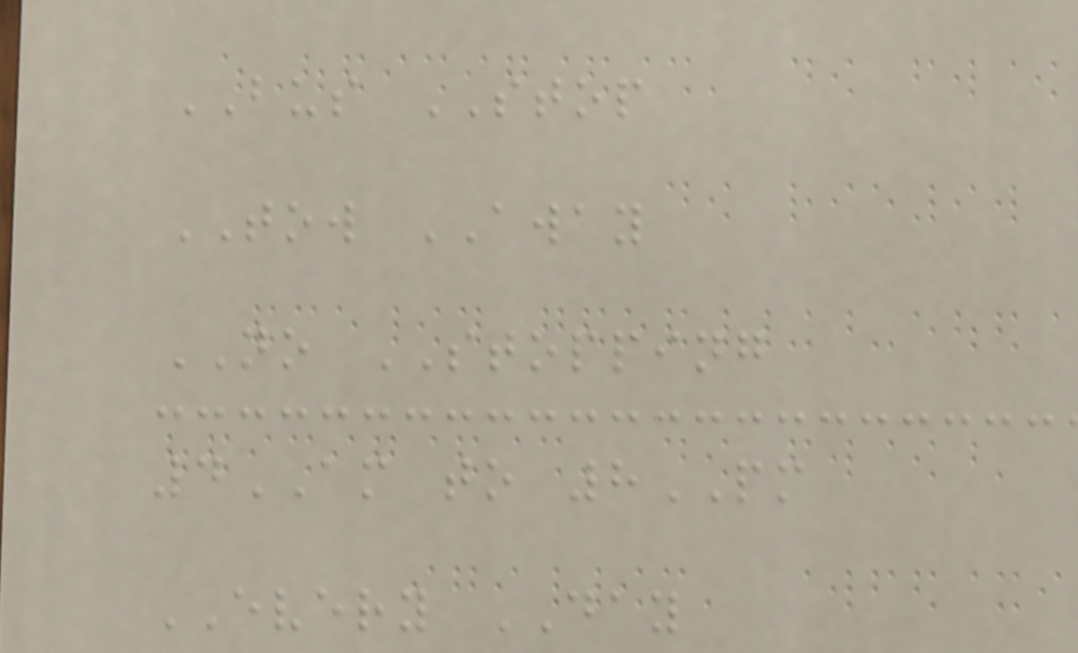BUS STOP
TOW AWAY
NO STOPPING
4AM to 8PM
EVERY DAY
